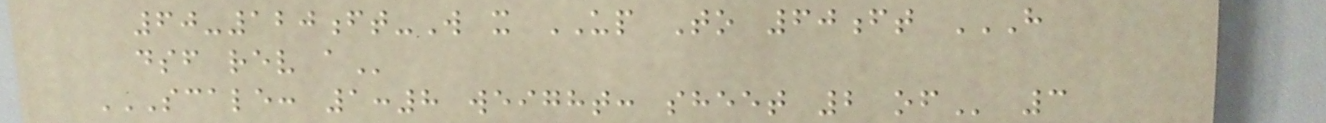60-120ft-W x UP To 60ft H
DSF REV A
SCALE: 1:8 WEIGHT: SHEET 2 OF 3
